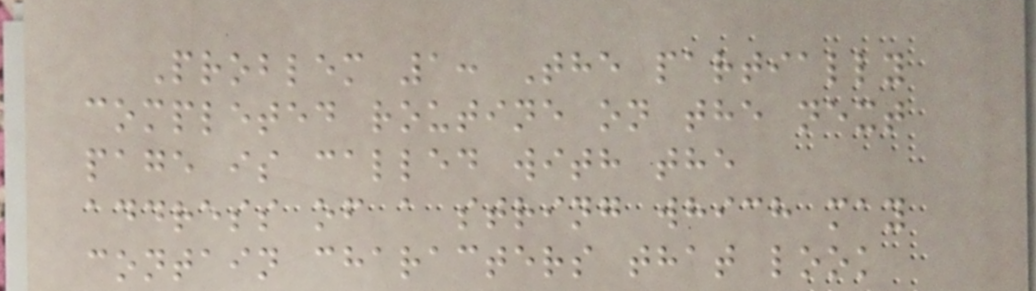Problem 1: The partially
completed routine on the next
page is called with the
address of a string which may
contain characters that look
